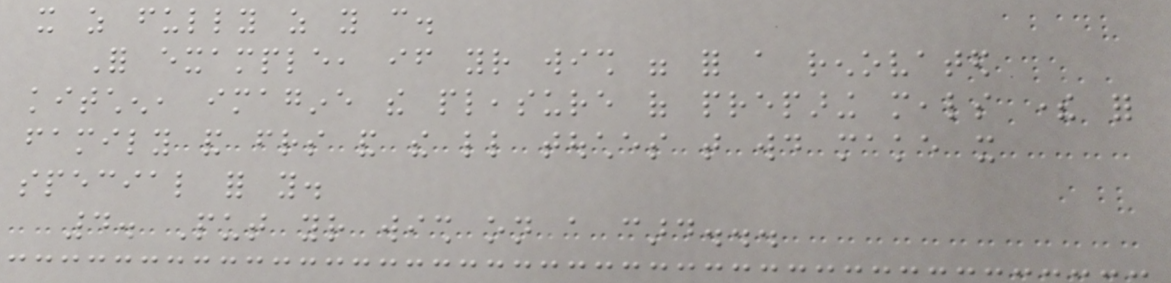it as fully as you can.
For example, if your wish were for a renovated
kitchen, imagine the pleasure of preparing meals there for
family and friends and the little touches that would make it
special for you.
4. Put your wish on a card...
